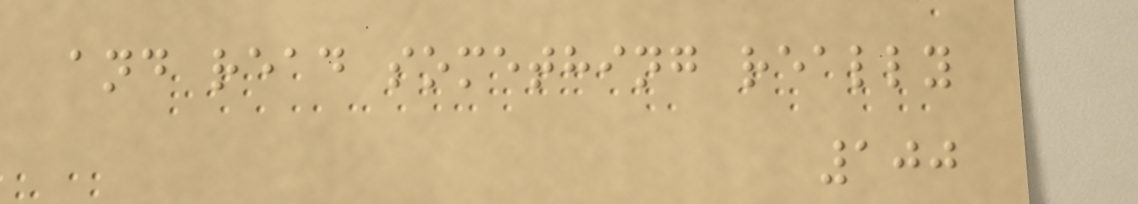and read something really
100
